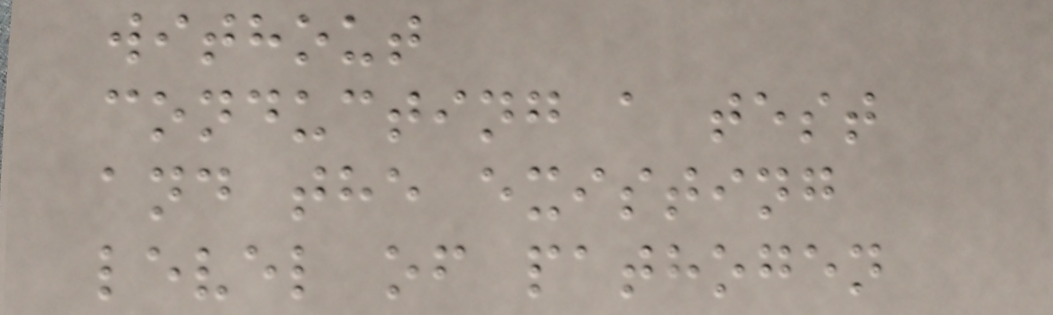without
conducting a test
and the existing
level of pathogen
